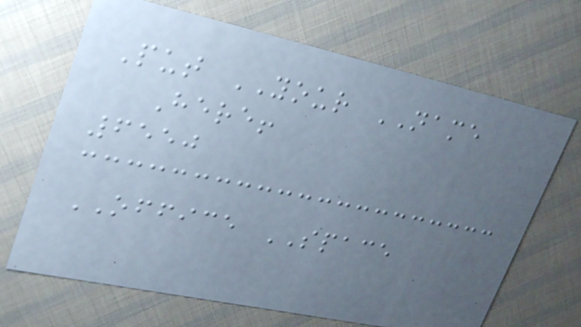Put YOUR NAME
Here!
6550
OFFICE SPACE
